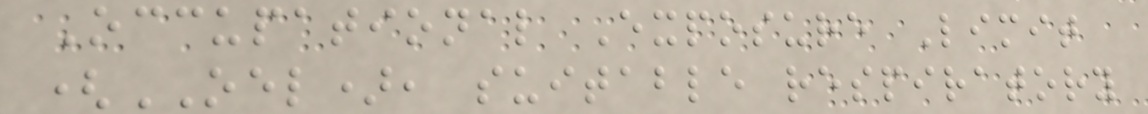Occupational Exposure Limit
(OEL), suitable respiratory
